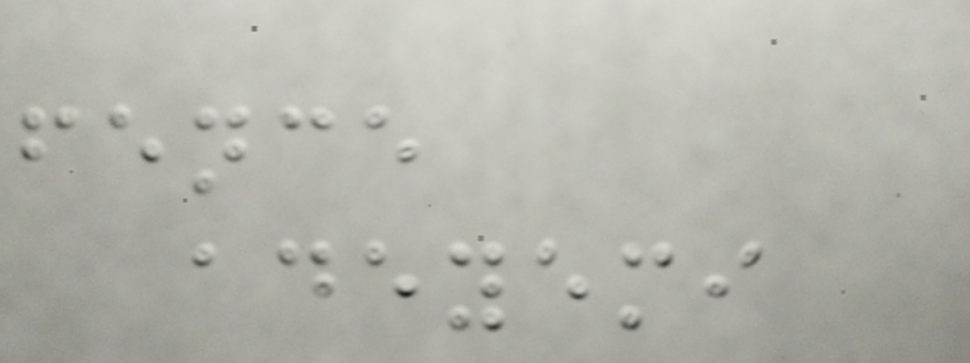fence
adeyemi
